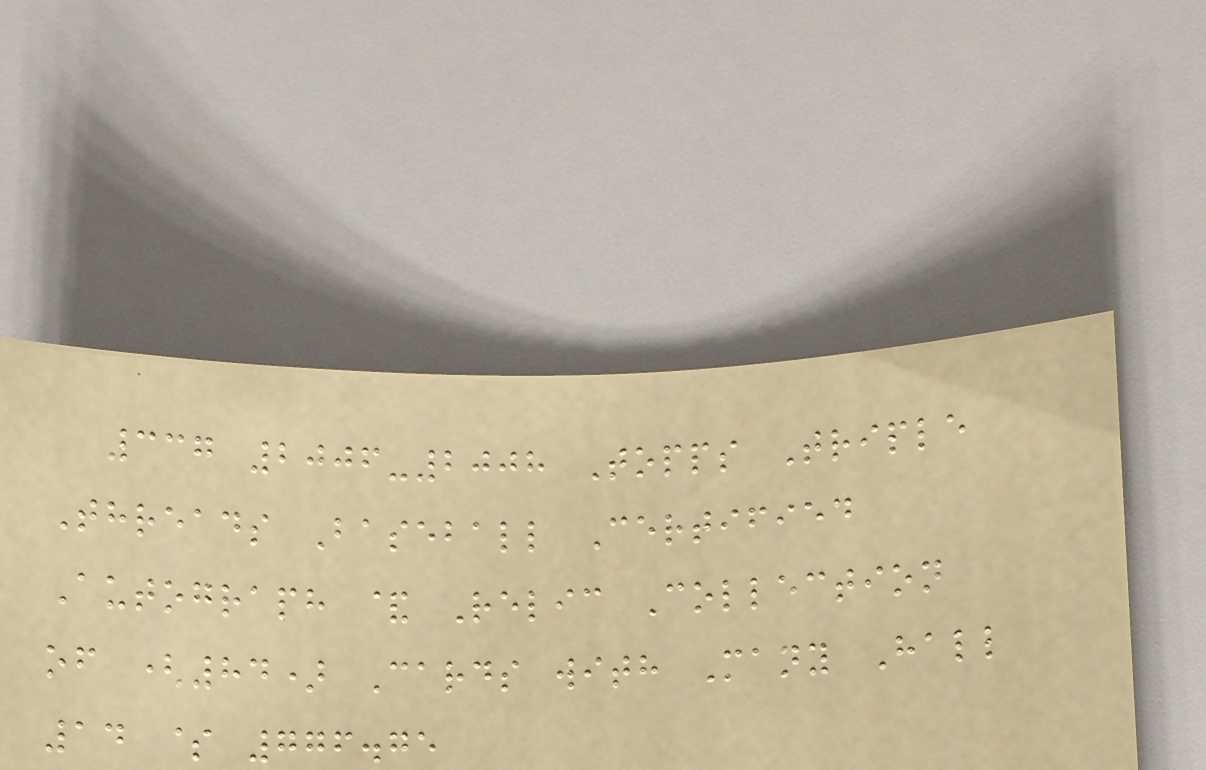337 2006-2008 Topps Triple
Threads Baseball Certified
Autograph & Relic Collection
of (84) Cards with Many Hall
14 $ 776.75
